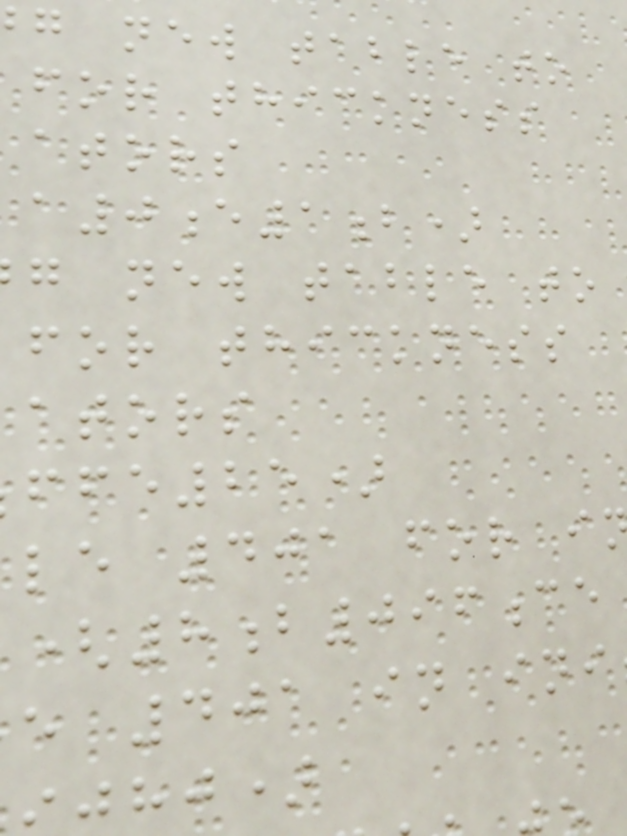g new table to
for thickness
ators
a0e1b)
g new table to
for thickness
ators
ffe25)
le 401 for i
(8b096ce
e 401 in ini
hj)
